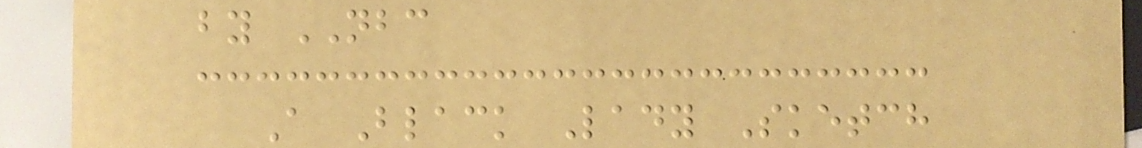by NBC
A Black Lady Sketch
